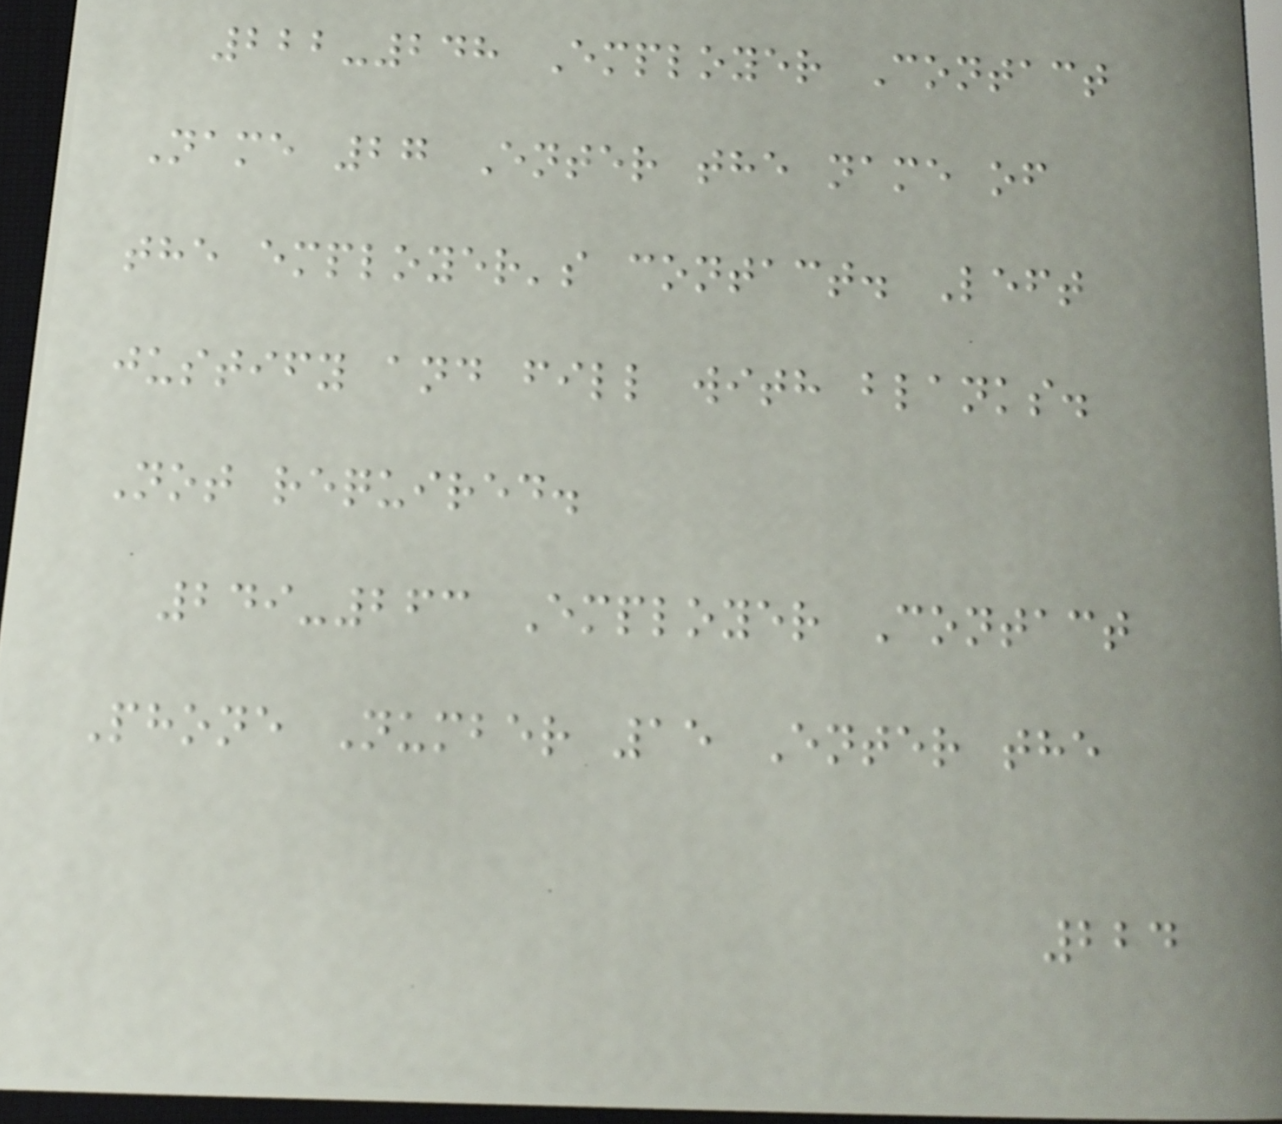222-248 Employer Contact
Name 27 Enter the name of
the employer's contact. Left
justify and fill with blanks.
Not required.
249-263 Employer Contact
Phone Number 15 Enter the
224
